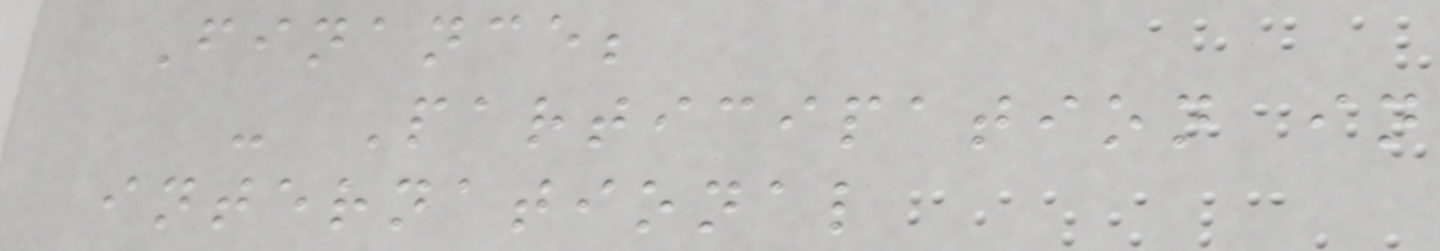Finance;
- Participation in
international
